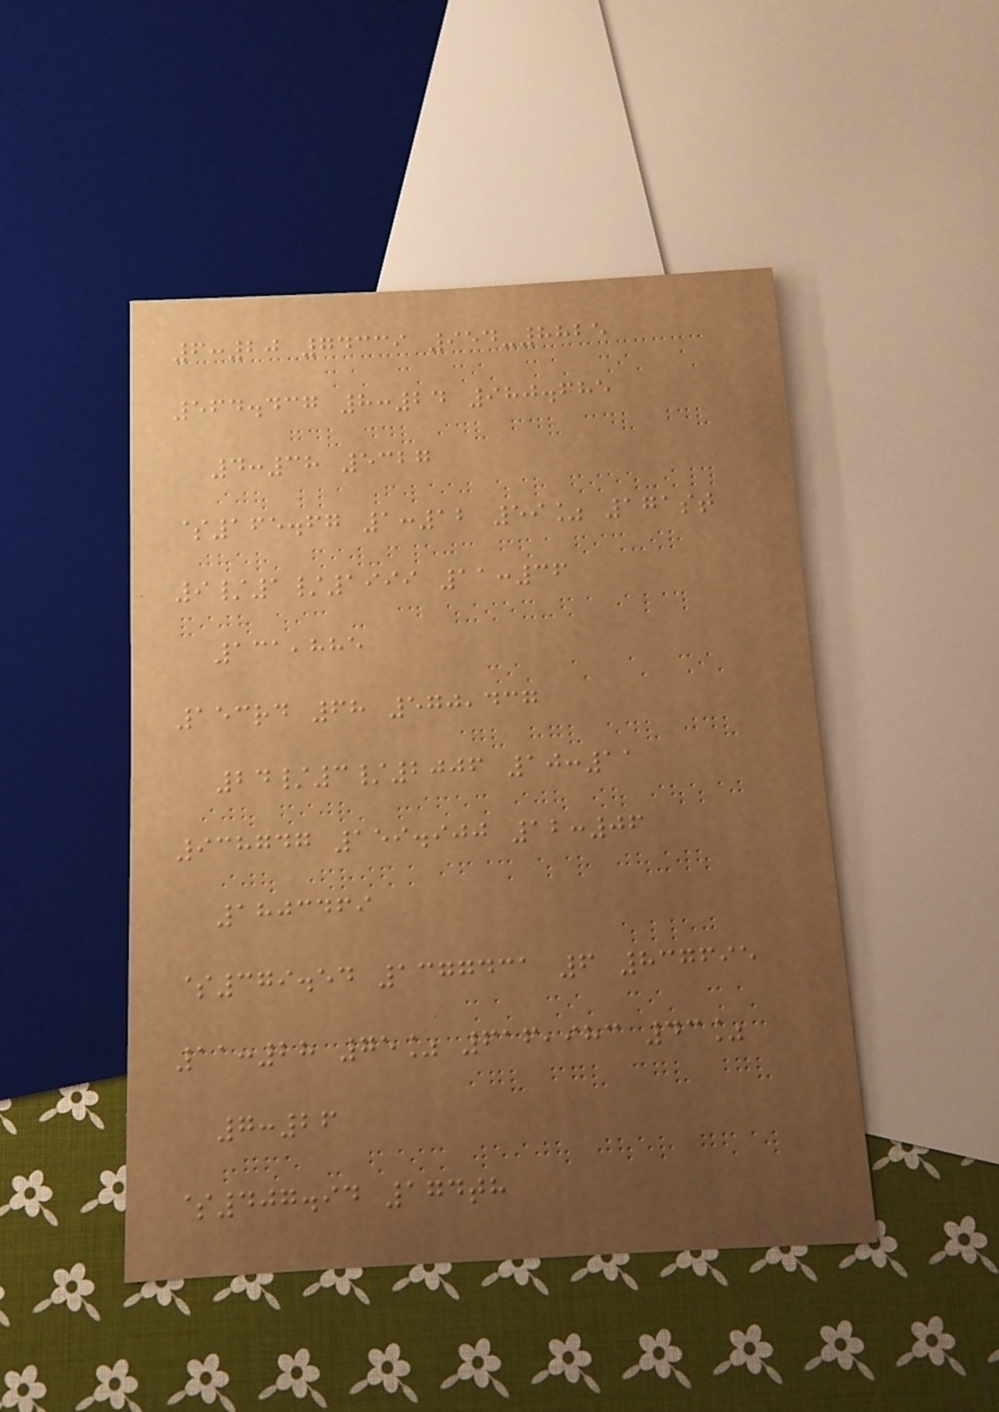6:20 74339 954-8825
564.437 8:24 980.685
4:38 5327
$165.67 1:12 59% 171st
9/1/1999 11:36
131,885
153rd 68 570,437
24/3/2006 10:11
938747 159.900 12:06
1803469
$379.54 1377431 6 837695
11:28 75% 616,983 43%
7:26
$407.94 174th
